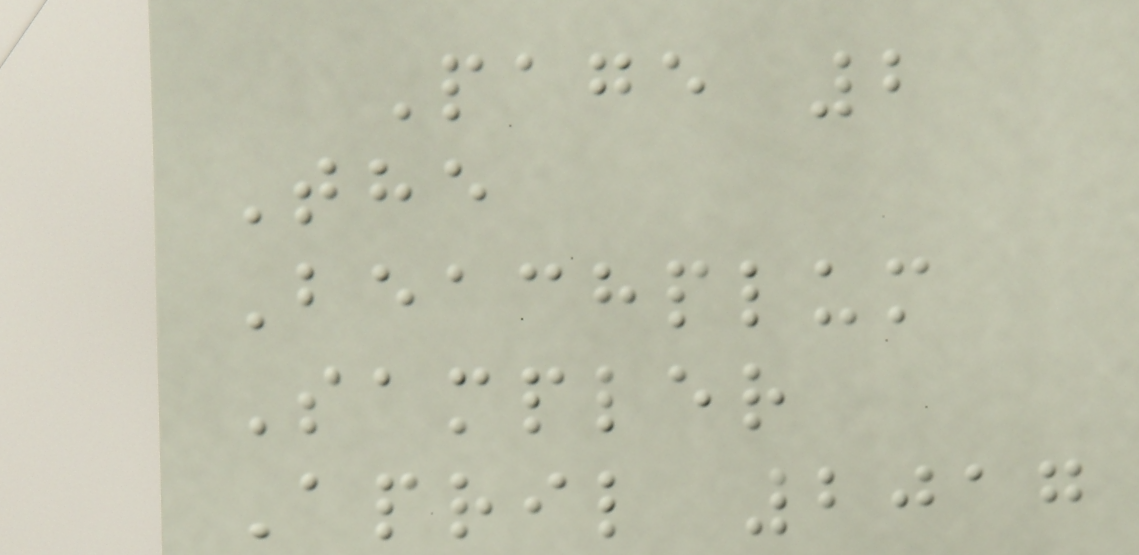Page 2
The
Beachplum
Sampler
April 2017
